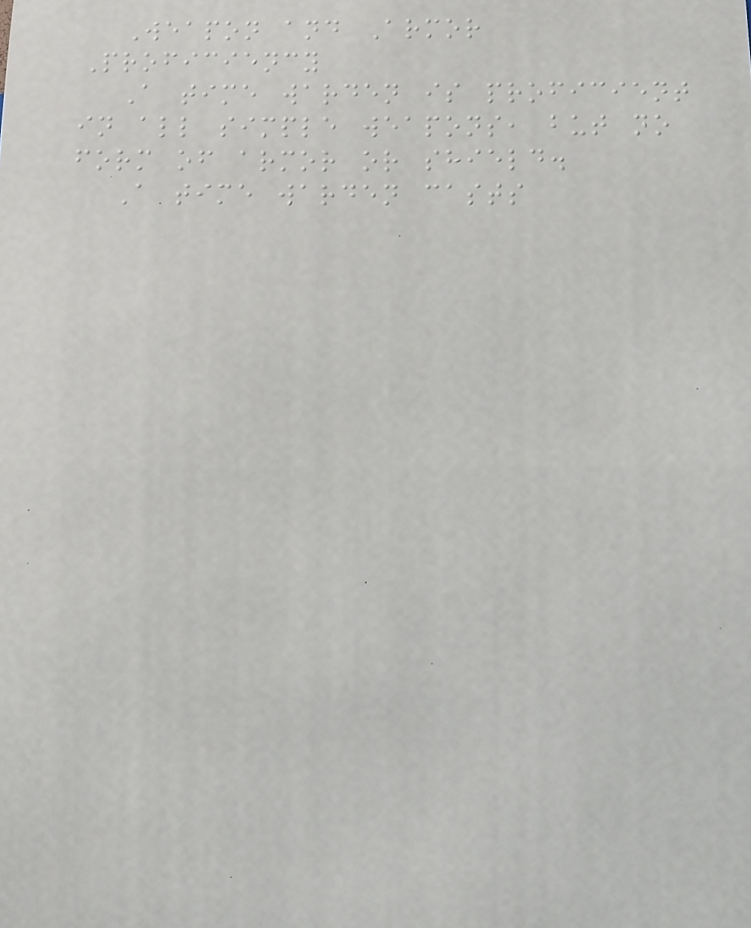Weapon and Armor
Proficiency
A time warden is proficient
in all simple weapons, but no
form of armor or shield.
A time warden casts
